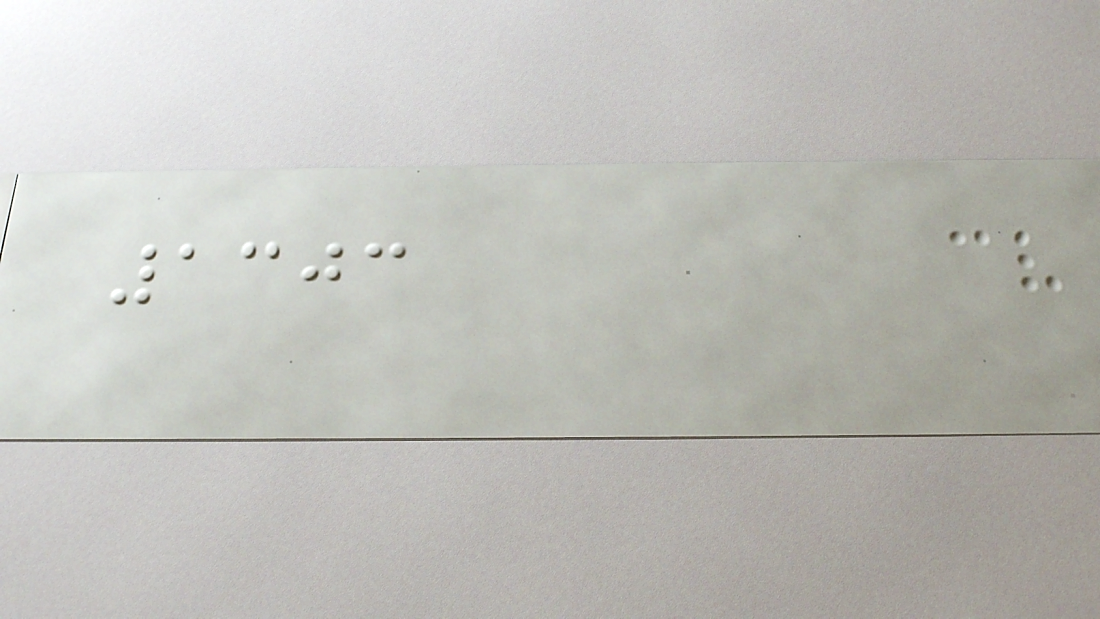1303
